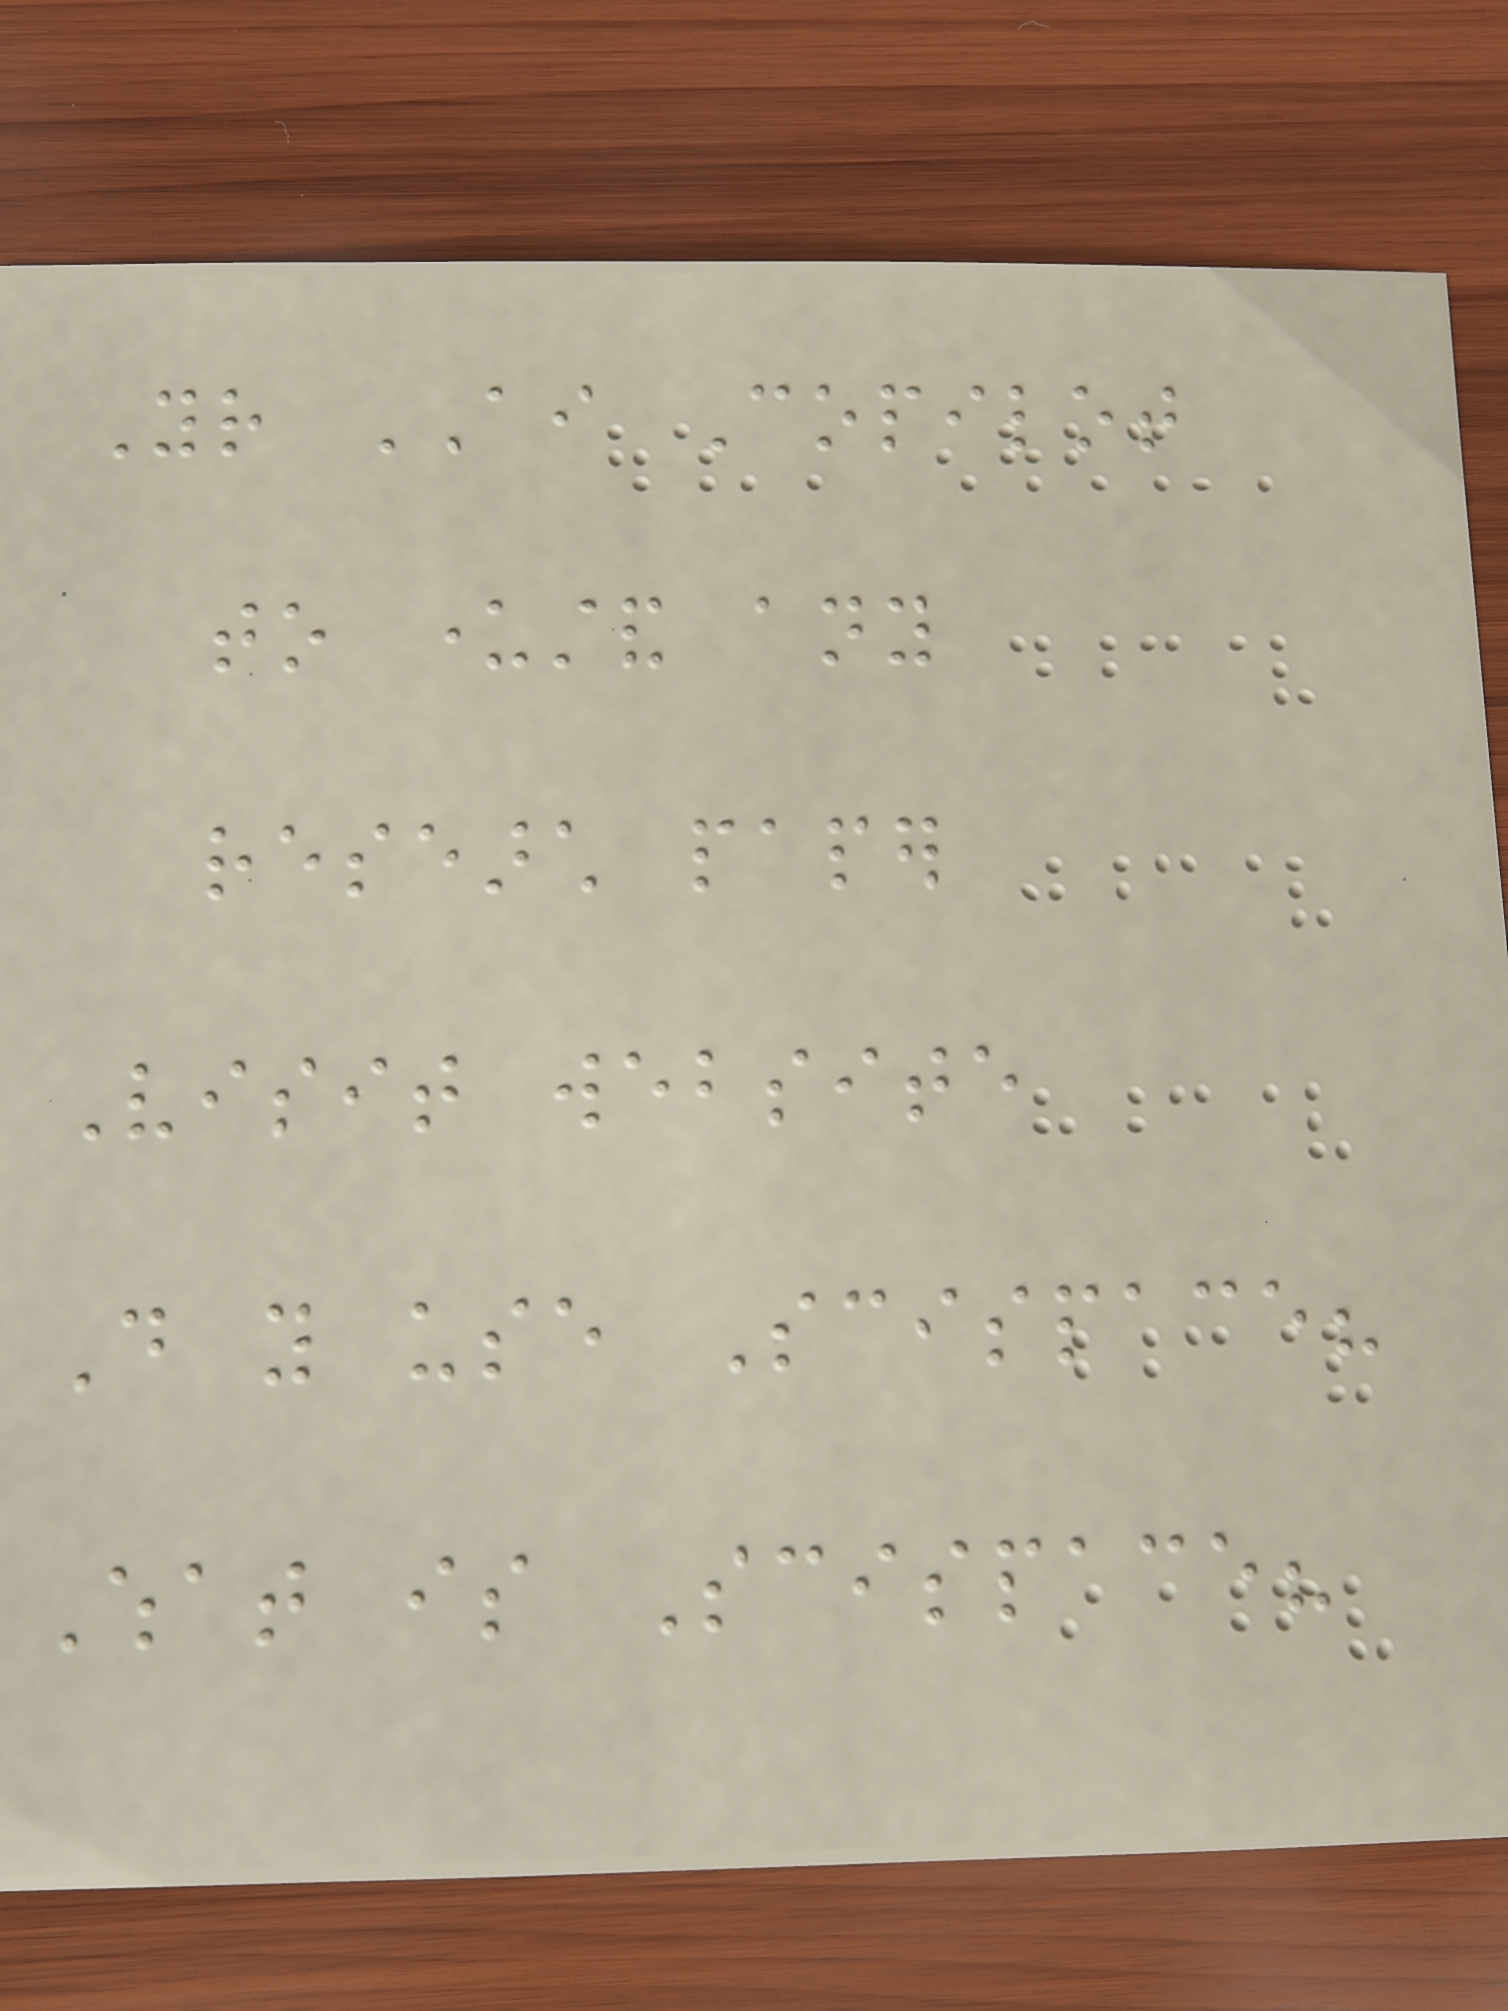Your AI Copilot
to understand any
research paper
Visit website
Do you use Scispace?
What is Scispace?
